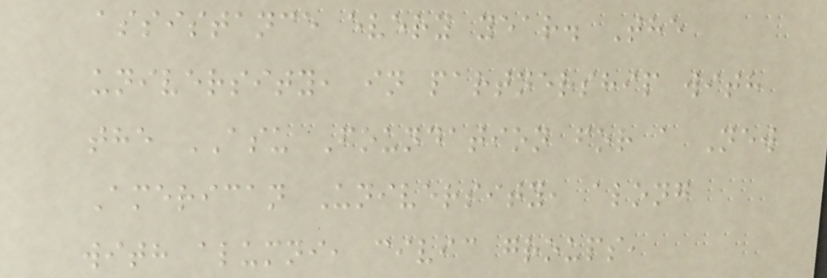assistance every year. The
university, in partnership with
the ASU Foundation for a New
American University, along
with alumni, civic groups,
